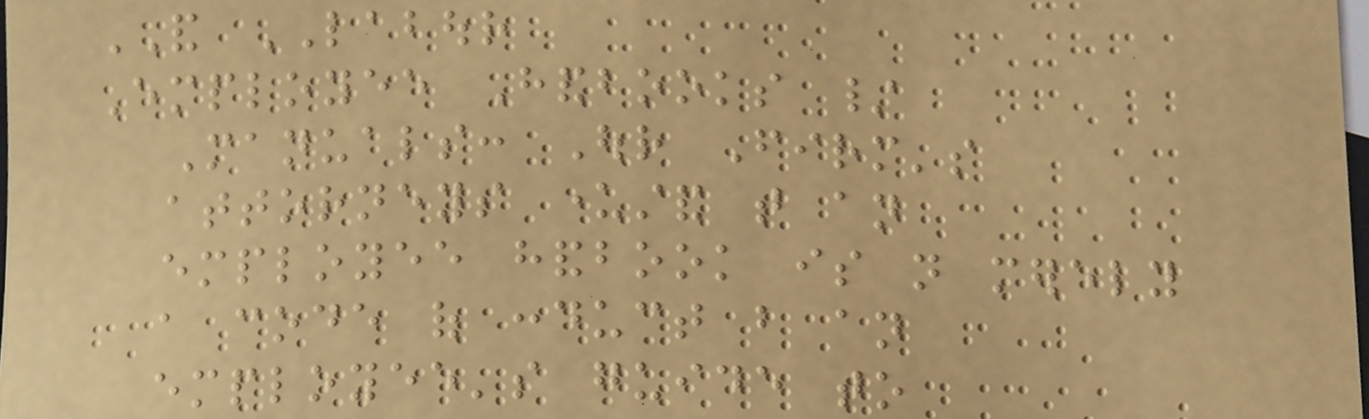AND LABOUR
Employee Handbooks /
Manuals: Our Firm's
attorneys understand that an
employee handbook is not merely
a code of conduct but an
employee's guide to
